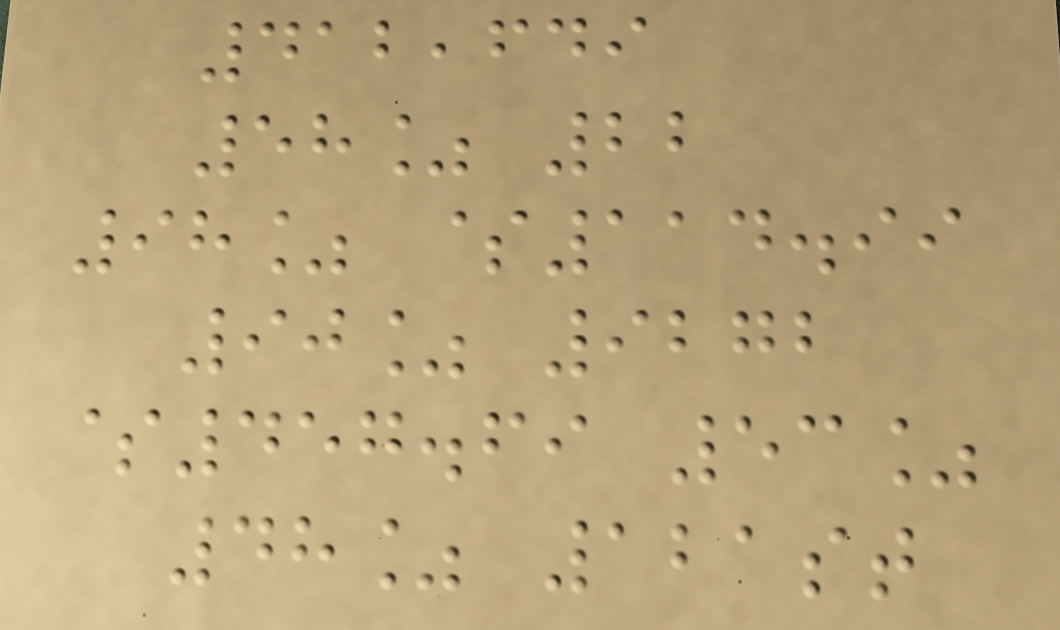412,649
58% 22
98% $114.99
90% 9272
$457.69 53%
48% 121st
